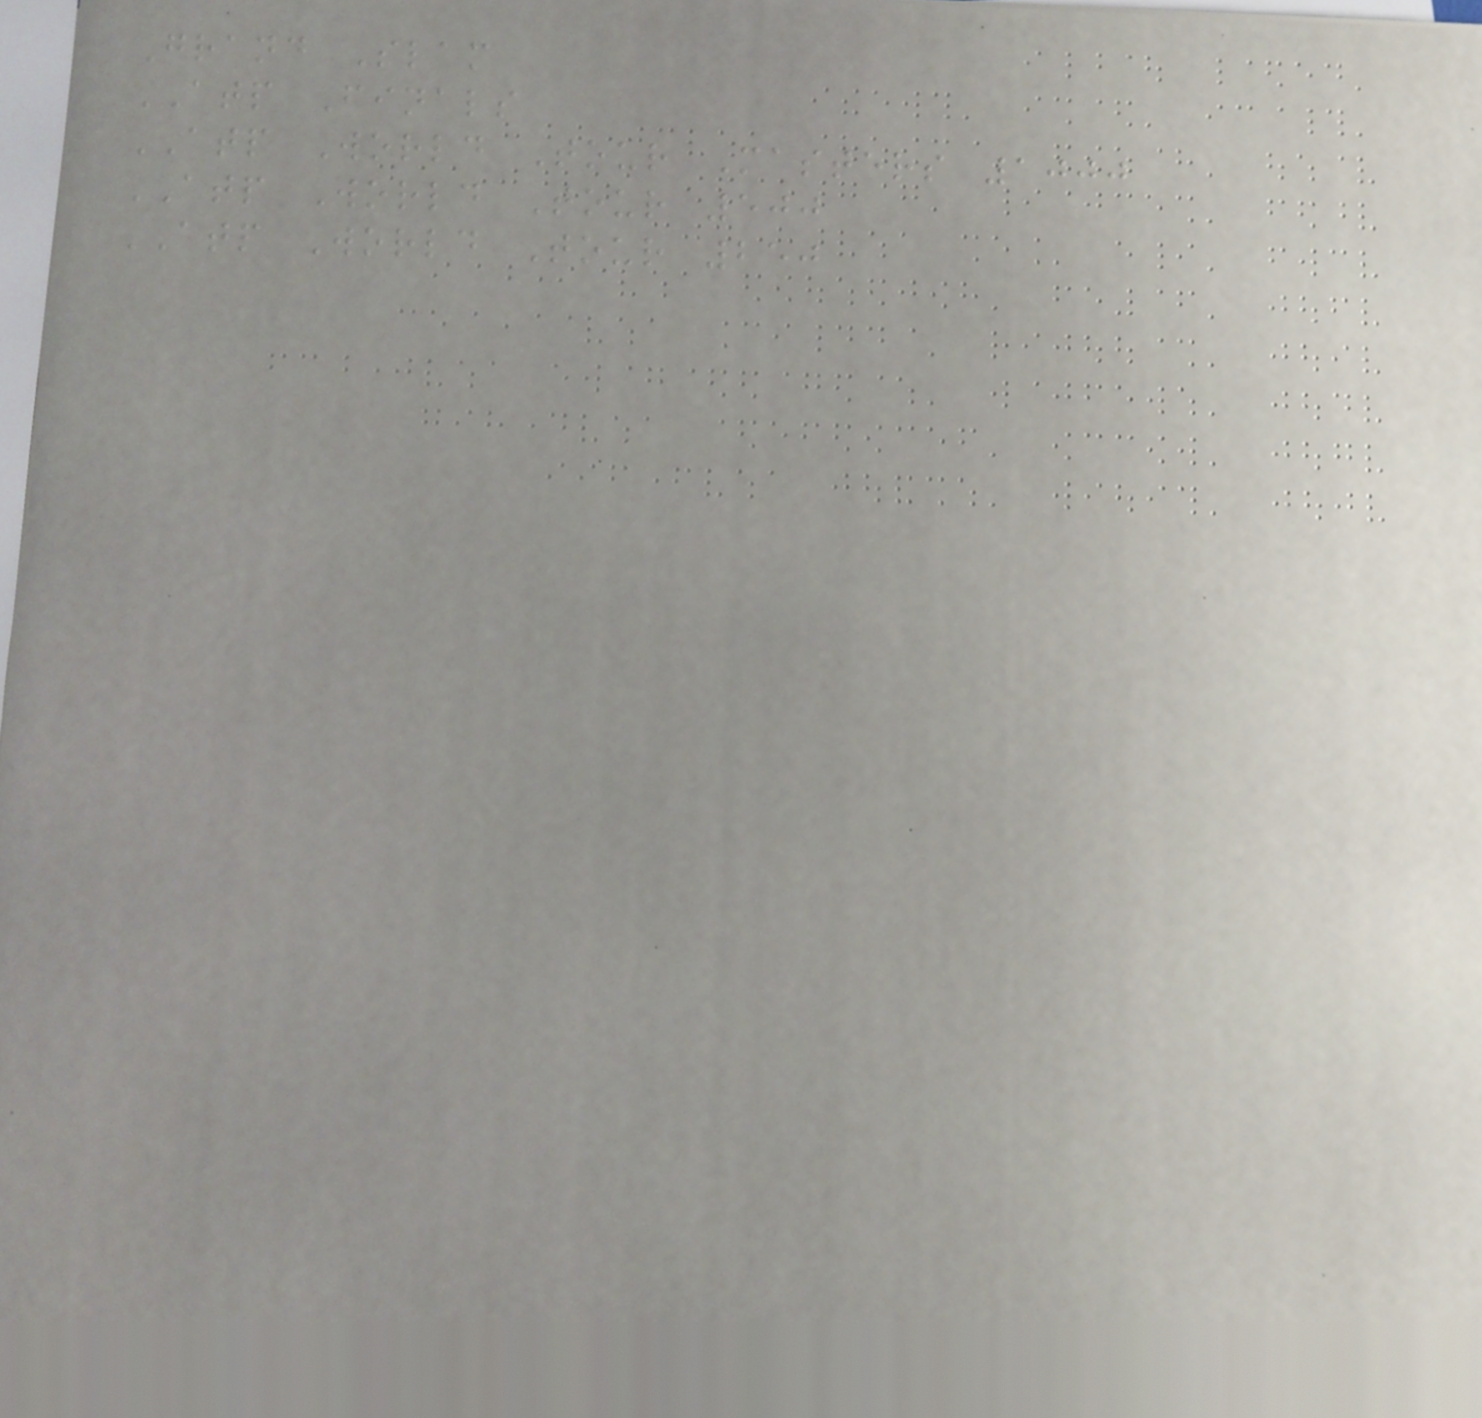Grand Slam
ATP Finals
ATP World Tour Masters 1000
ATP World Tour 500
ATP World Tour 250
